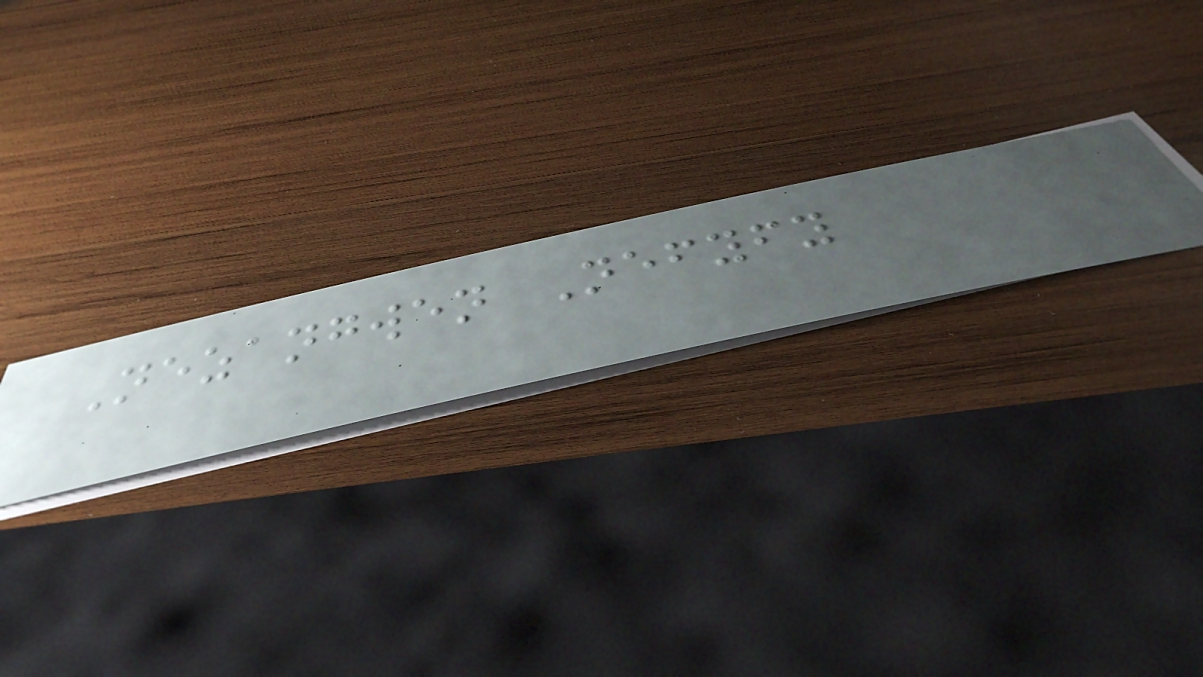Nezangwen Nefyfy
